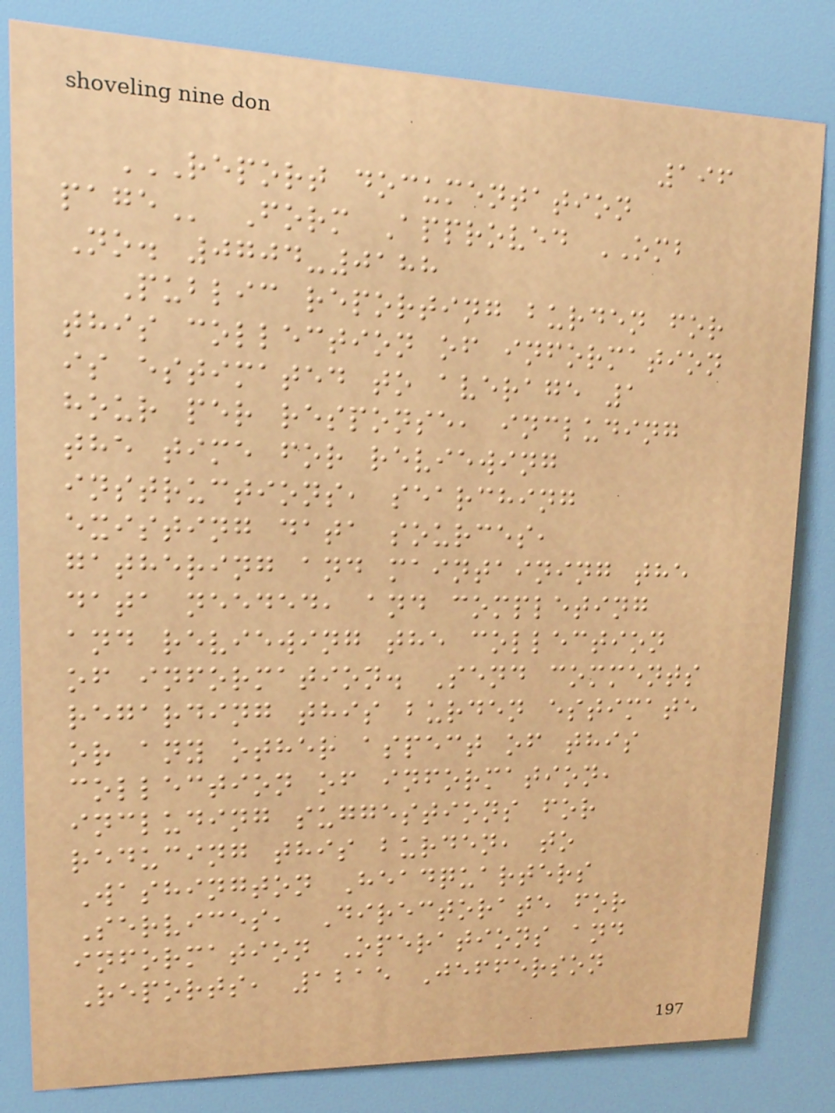196
REPORT DOCUMENTATION
PAGE Form Approved OMB
No. 0704-0188
Public reporting burden for
this collection of information
is estimated to average 1
hour per response, including
the time for reviewing
instructions, searching
existing data sources,
gathering and maintaining the
data needed, and completing
and reviewing the collection
of information. Send comments
regarding this burden estimate
or any other aspect of this
collection of information,
including suggestions for
reducing this burden, to
Washington Headquarters
Services, Directorate for
information Operations and
Reports, 1215 Jefferson
